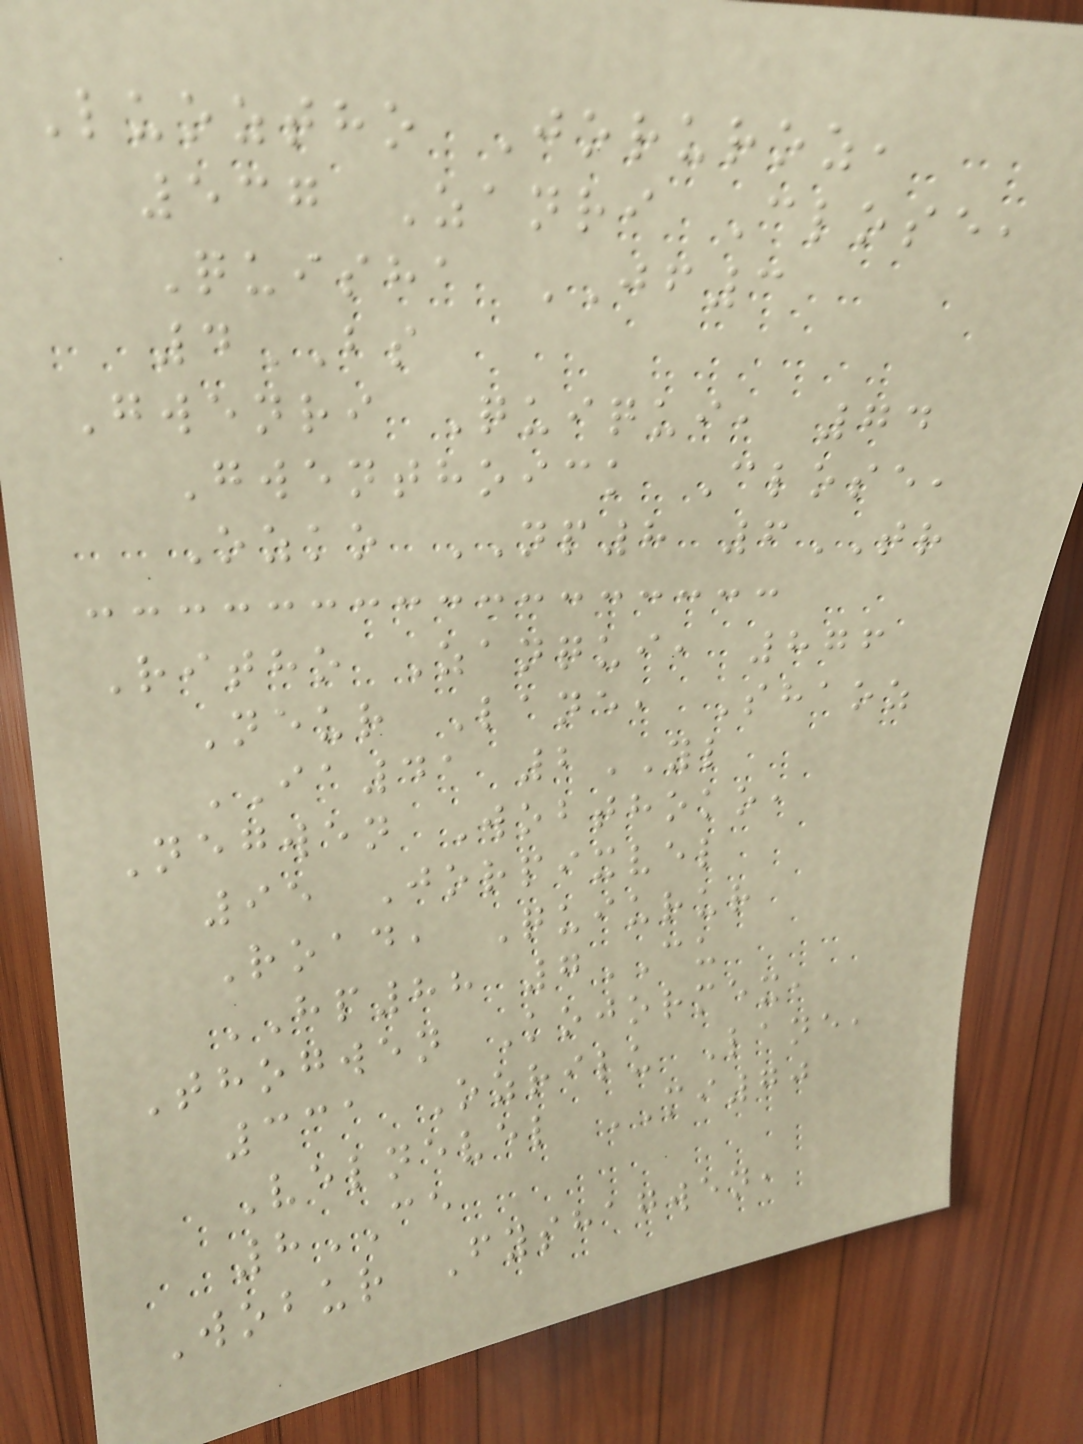Luoztho Joruroz,
537 Zanri Close,
Quisha JF3
4BS
Gwenri Quiqui, 74
Gwenthoick Close,
Ozko NP8 6TR
Ritho Zanqui, 876
Neur Lane, Shaoz
IA41 2YL
Negwen Wobthoko,
95 Jorpixvel
Road, Quiurur
HP88 7CU
Thogwen Kojormex,
331 Ozrilu Lane,
Velnevel MI70
8CE
Wobur Fyshagwen,
